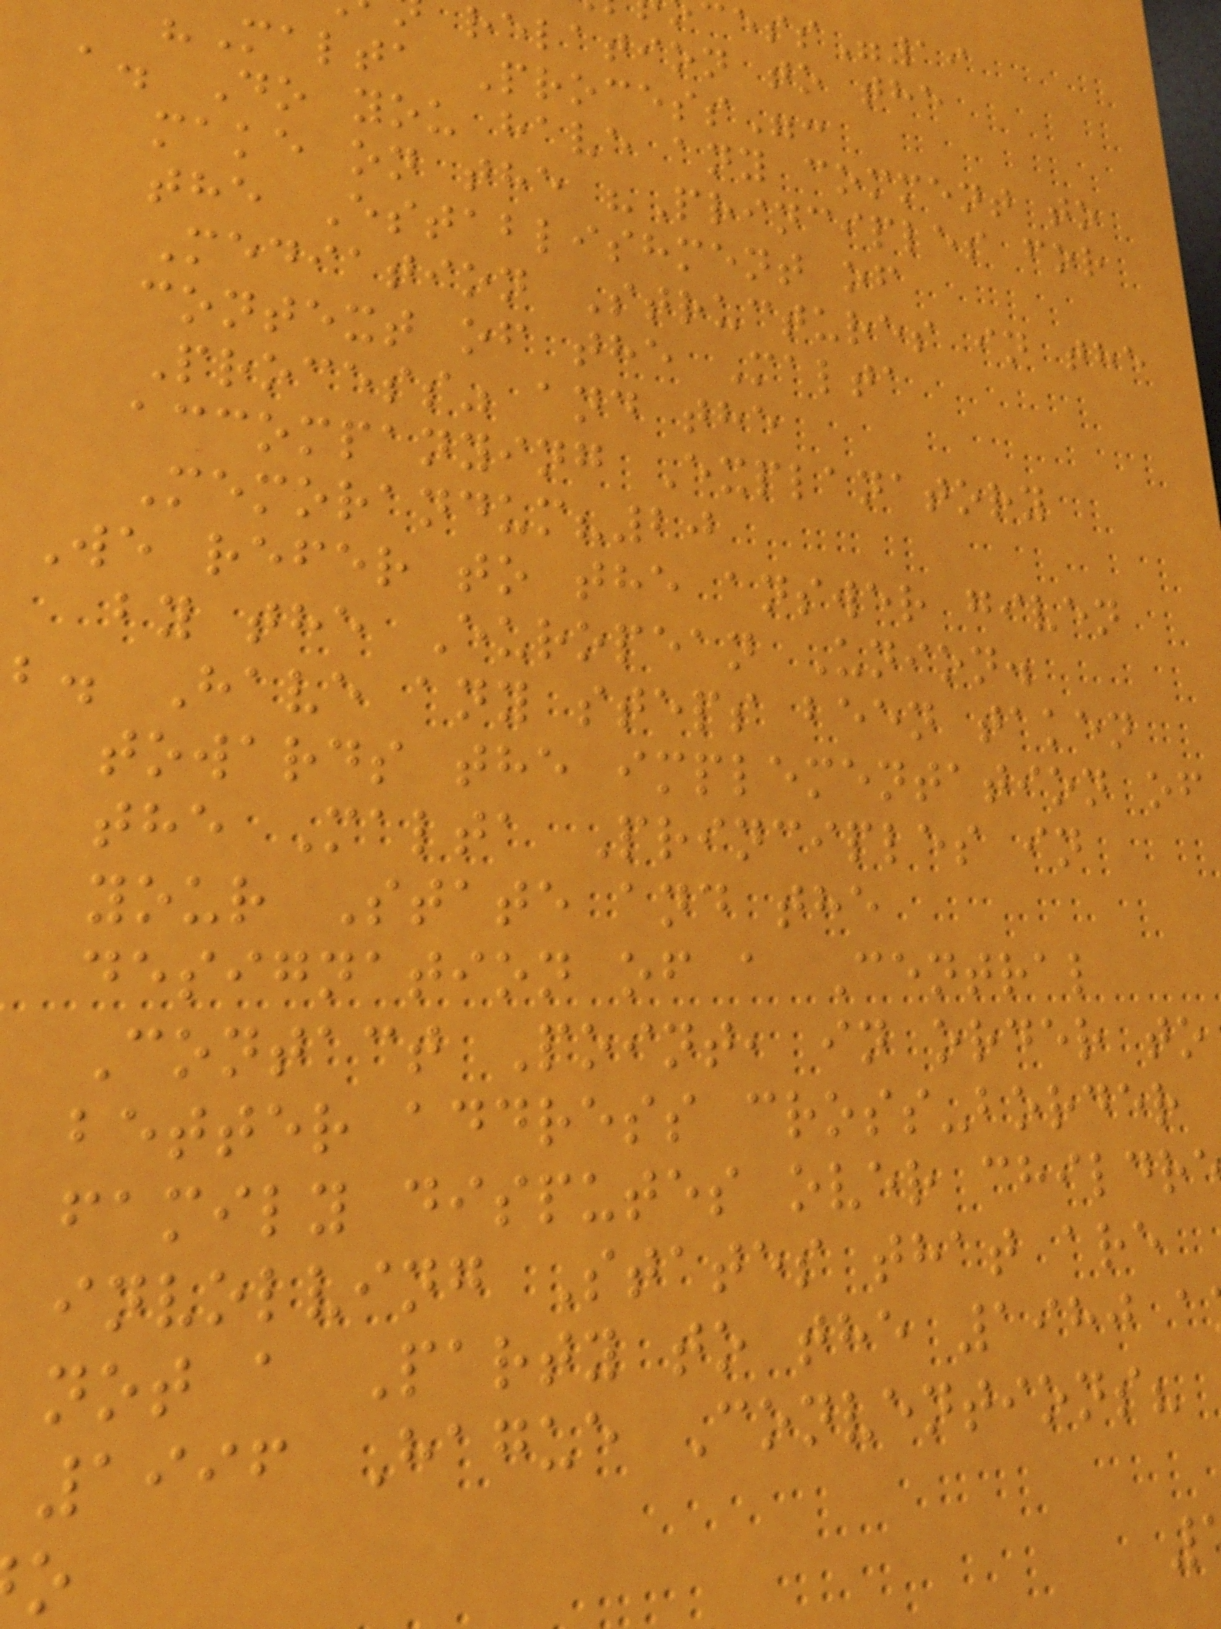ess"19
relation to the
"Malta Process":
a. Do you have any comment to
make on the "Principles for
the Establishment of
Mediation Structures in the
context of the Malta
Process" and the
accompanying Explanatory
Memorandum?20
We refer to the answer given
by the European Union.
b. Have any steps been taken
towards the implementation of
the Malta Principles in
your State and the
designation of a Central
Contact Point, in order to
better address cross-border
family disputes over childr
involving States that are
not a Party to the 1980 a
1996 Hague Conventions?
